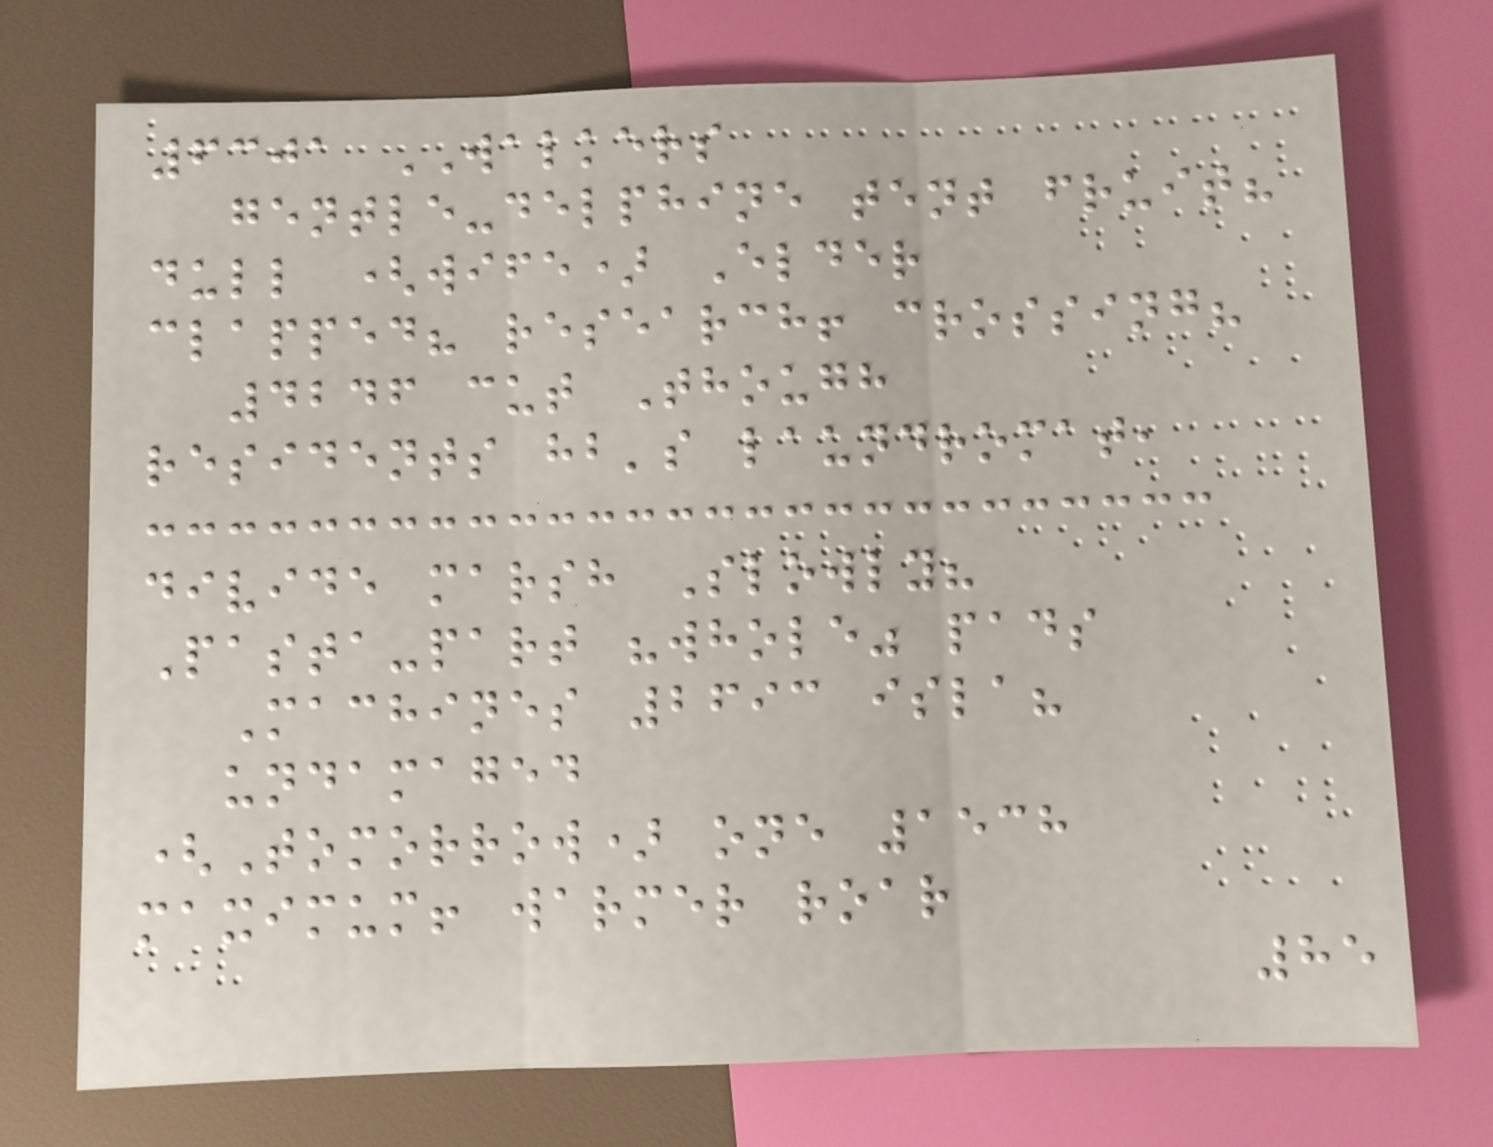6301 WALKERS
gentle-delphine tent fruit?
dull (wife) Elder
clapped? research! crossing?
4246 cut Though
residents hb's laundromat,
divide marsh Slowly?
Pasta-part "whole" pads
Machines 2693 isla?
undamaged
(Tomorrow) one 1538
maximum! warmer roar
85
